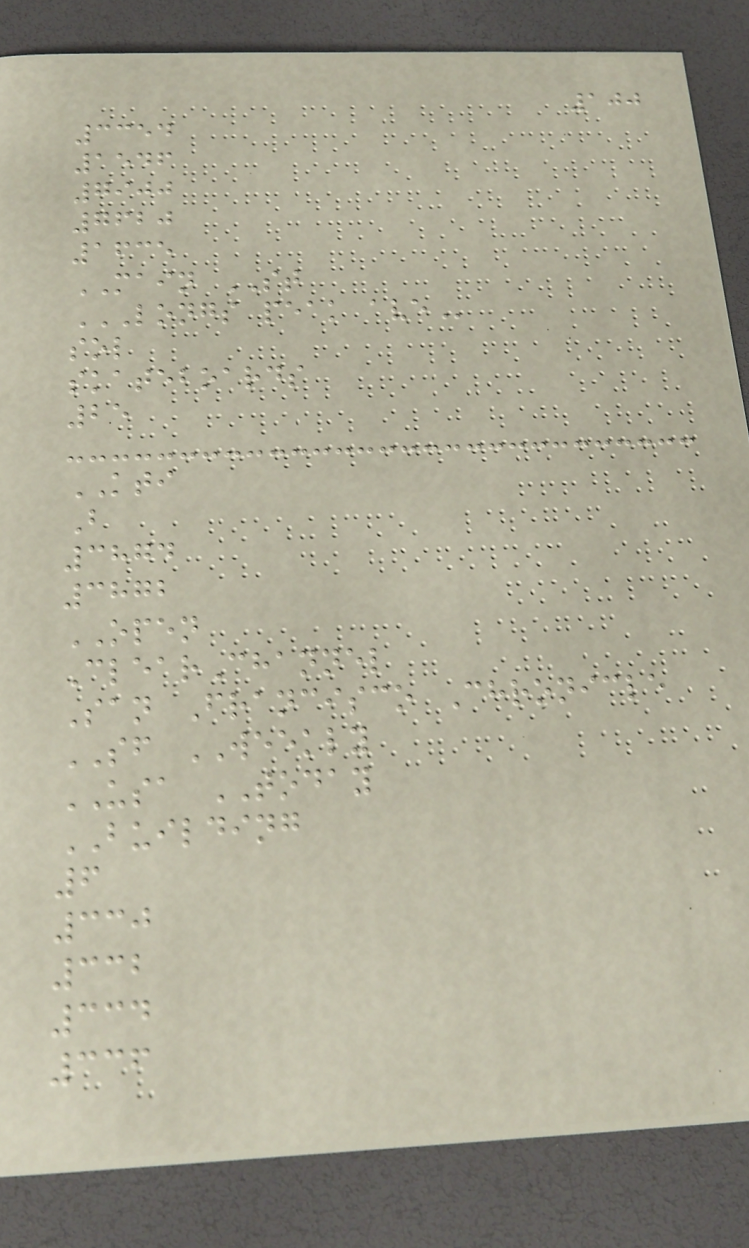100
3354
1546
7900
7620
1635
MAIN ST
LONGS PEAK AVE
sol
skateboards
25
KTI
B
3874
3872
OPEN
ClearChannel
San Francisco Chronicle
SF WEEKLY
USA TODAY
BUILDING
6
330
332
334
336
